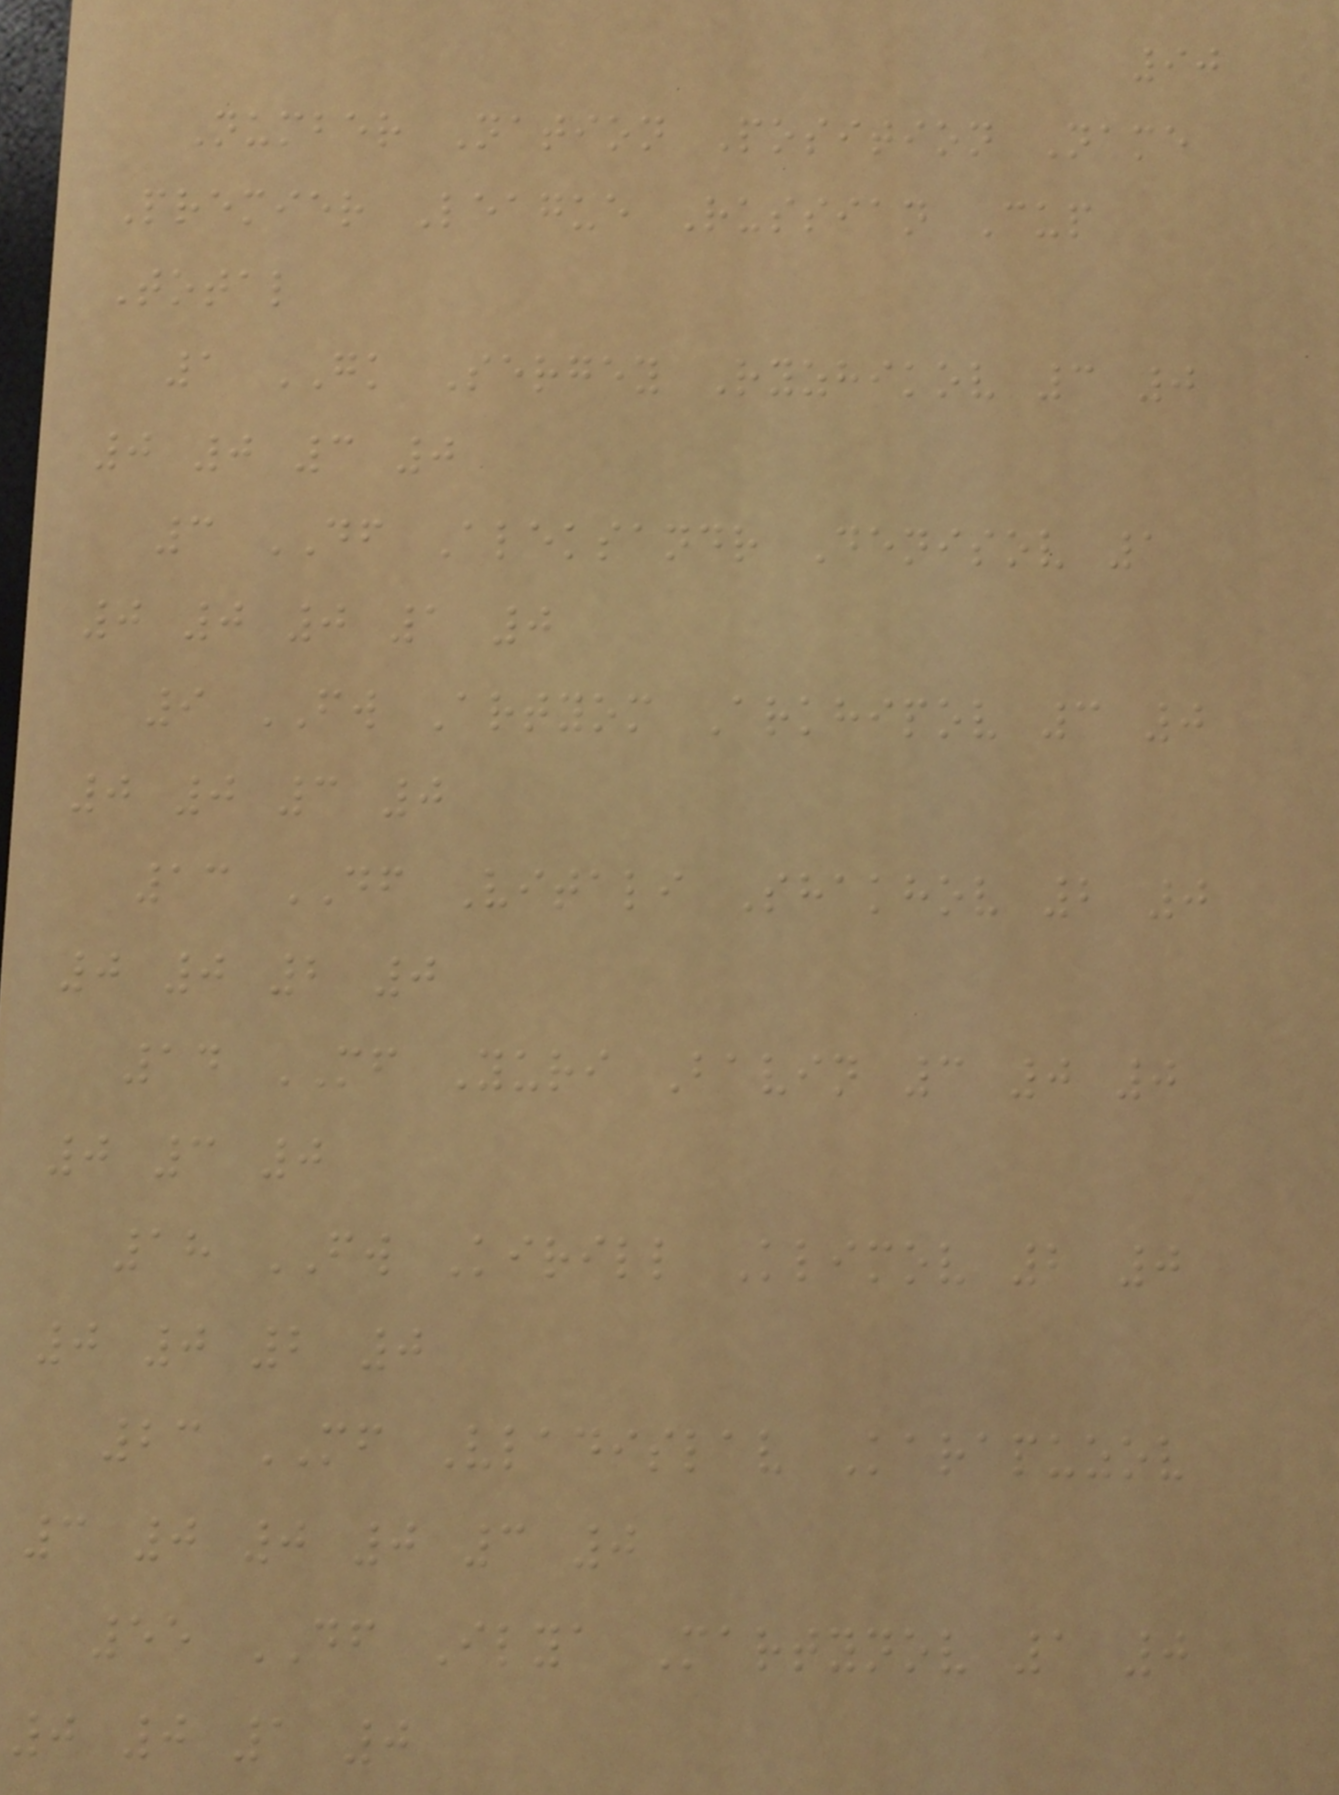90
Number Nation Position Name
Premier League Russian Cup
Total
1 GK Sergey Ryzhikov 3 0
0 0 3 0
3 DF Aleksandr Denisov 1
0 0 0 1 0
9 FW Artyom Arkhipov 3 0
0 0 3 0
13 DF Vitali Shakhov 2 0
0 0 2 0
14 MF Yuri Bavin 3 0 0
0 3 0
18 FW Kirill Klimov 2 0
0 0 2 0
23 MF Vladislav Karapuzov
3 0 0 0 3 0
55 DF Ilya Martynov 1 0
0 0 1 0
